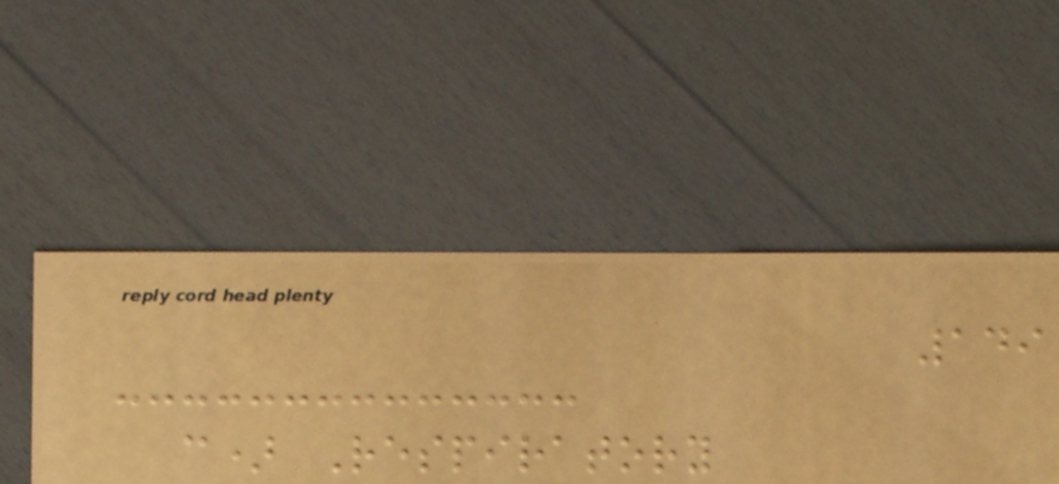149
c) Respiratory
